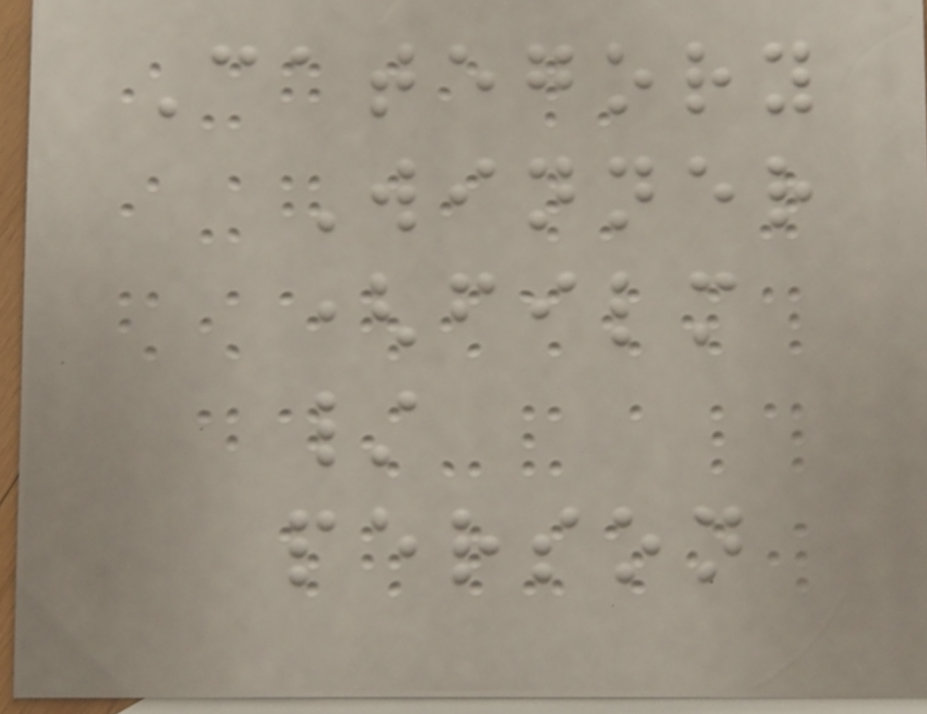Category
Winner
(film
/
person
